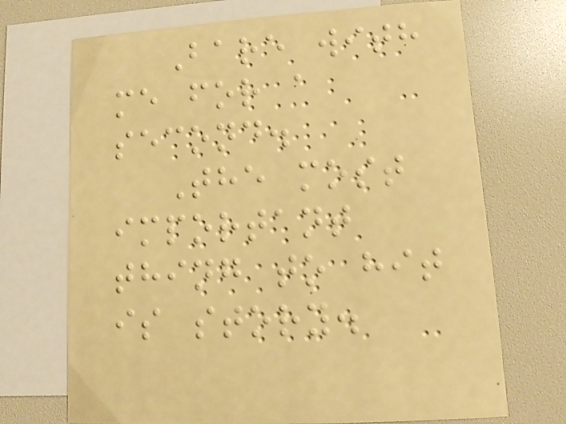Bare with
me for a
second.
The most
important
thing to hit
is story.
